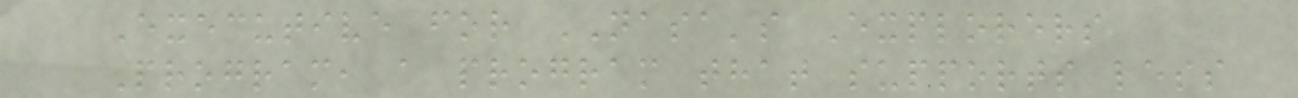Executive for NASA's Explorers
Program, a program that supports less
